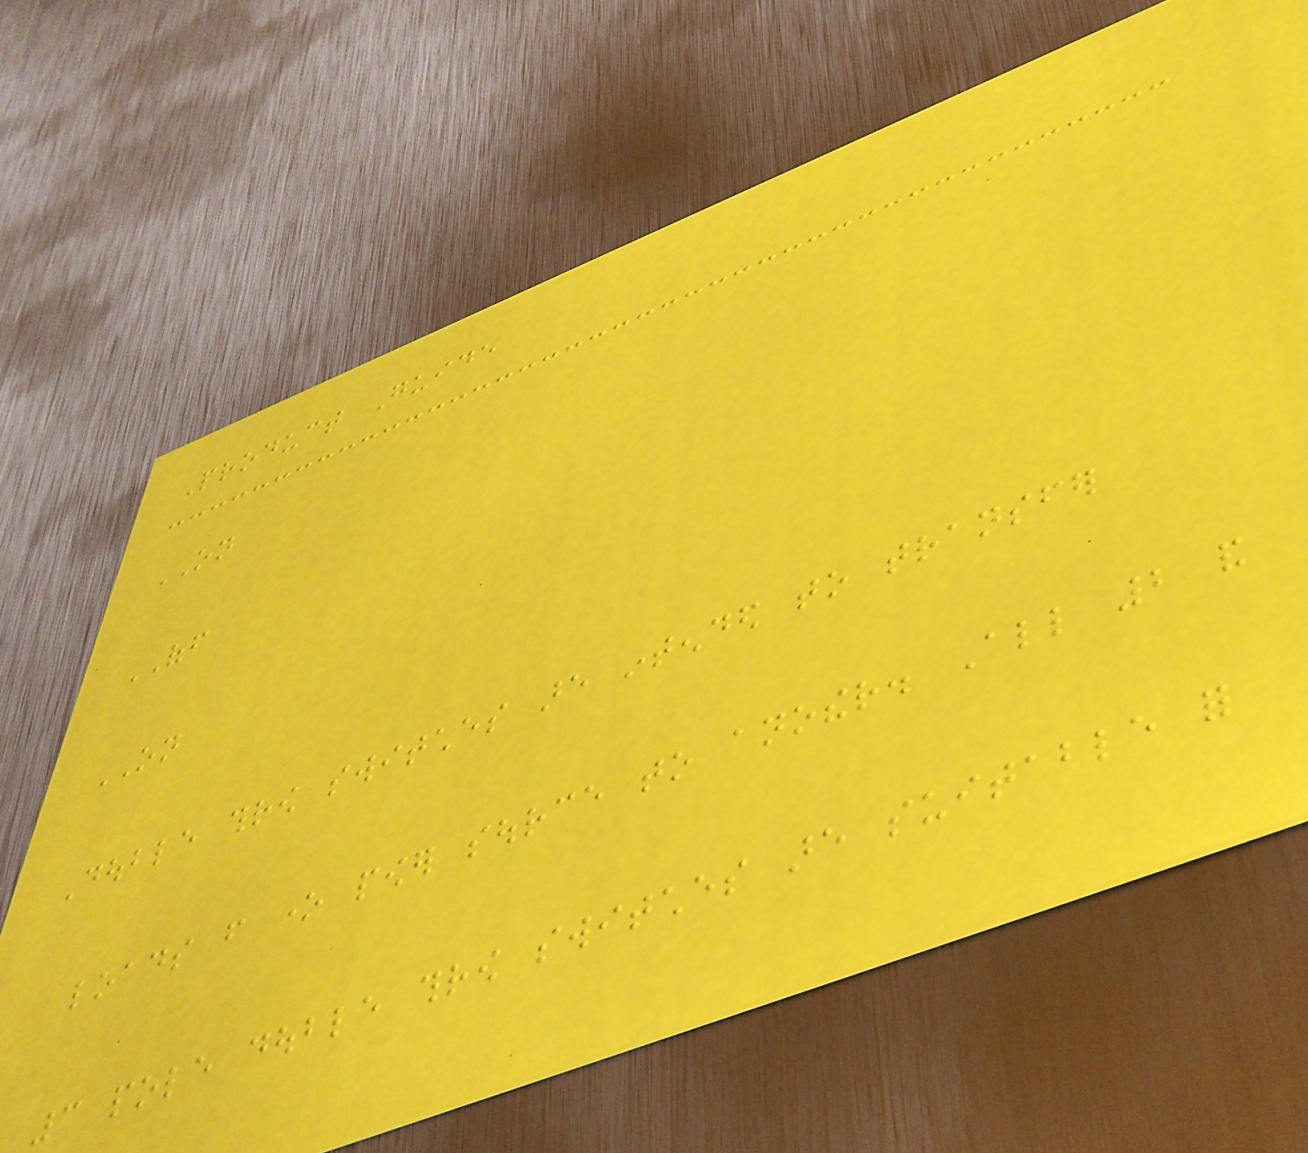Product Guide
ON
OFF
ON
Double throw switches are intended to transfer
loads from one power source to another. All 2 and
3 pole double throw switches are suitable for
